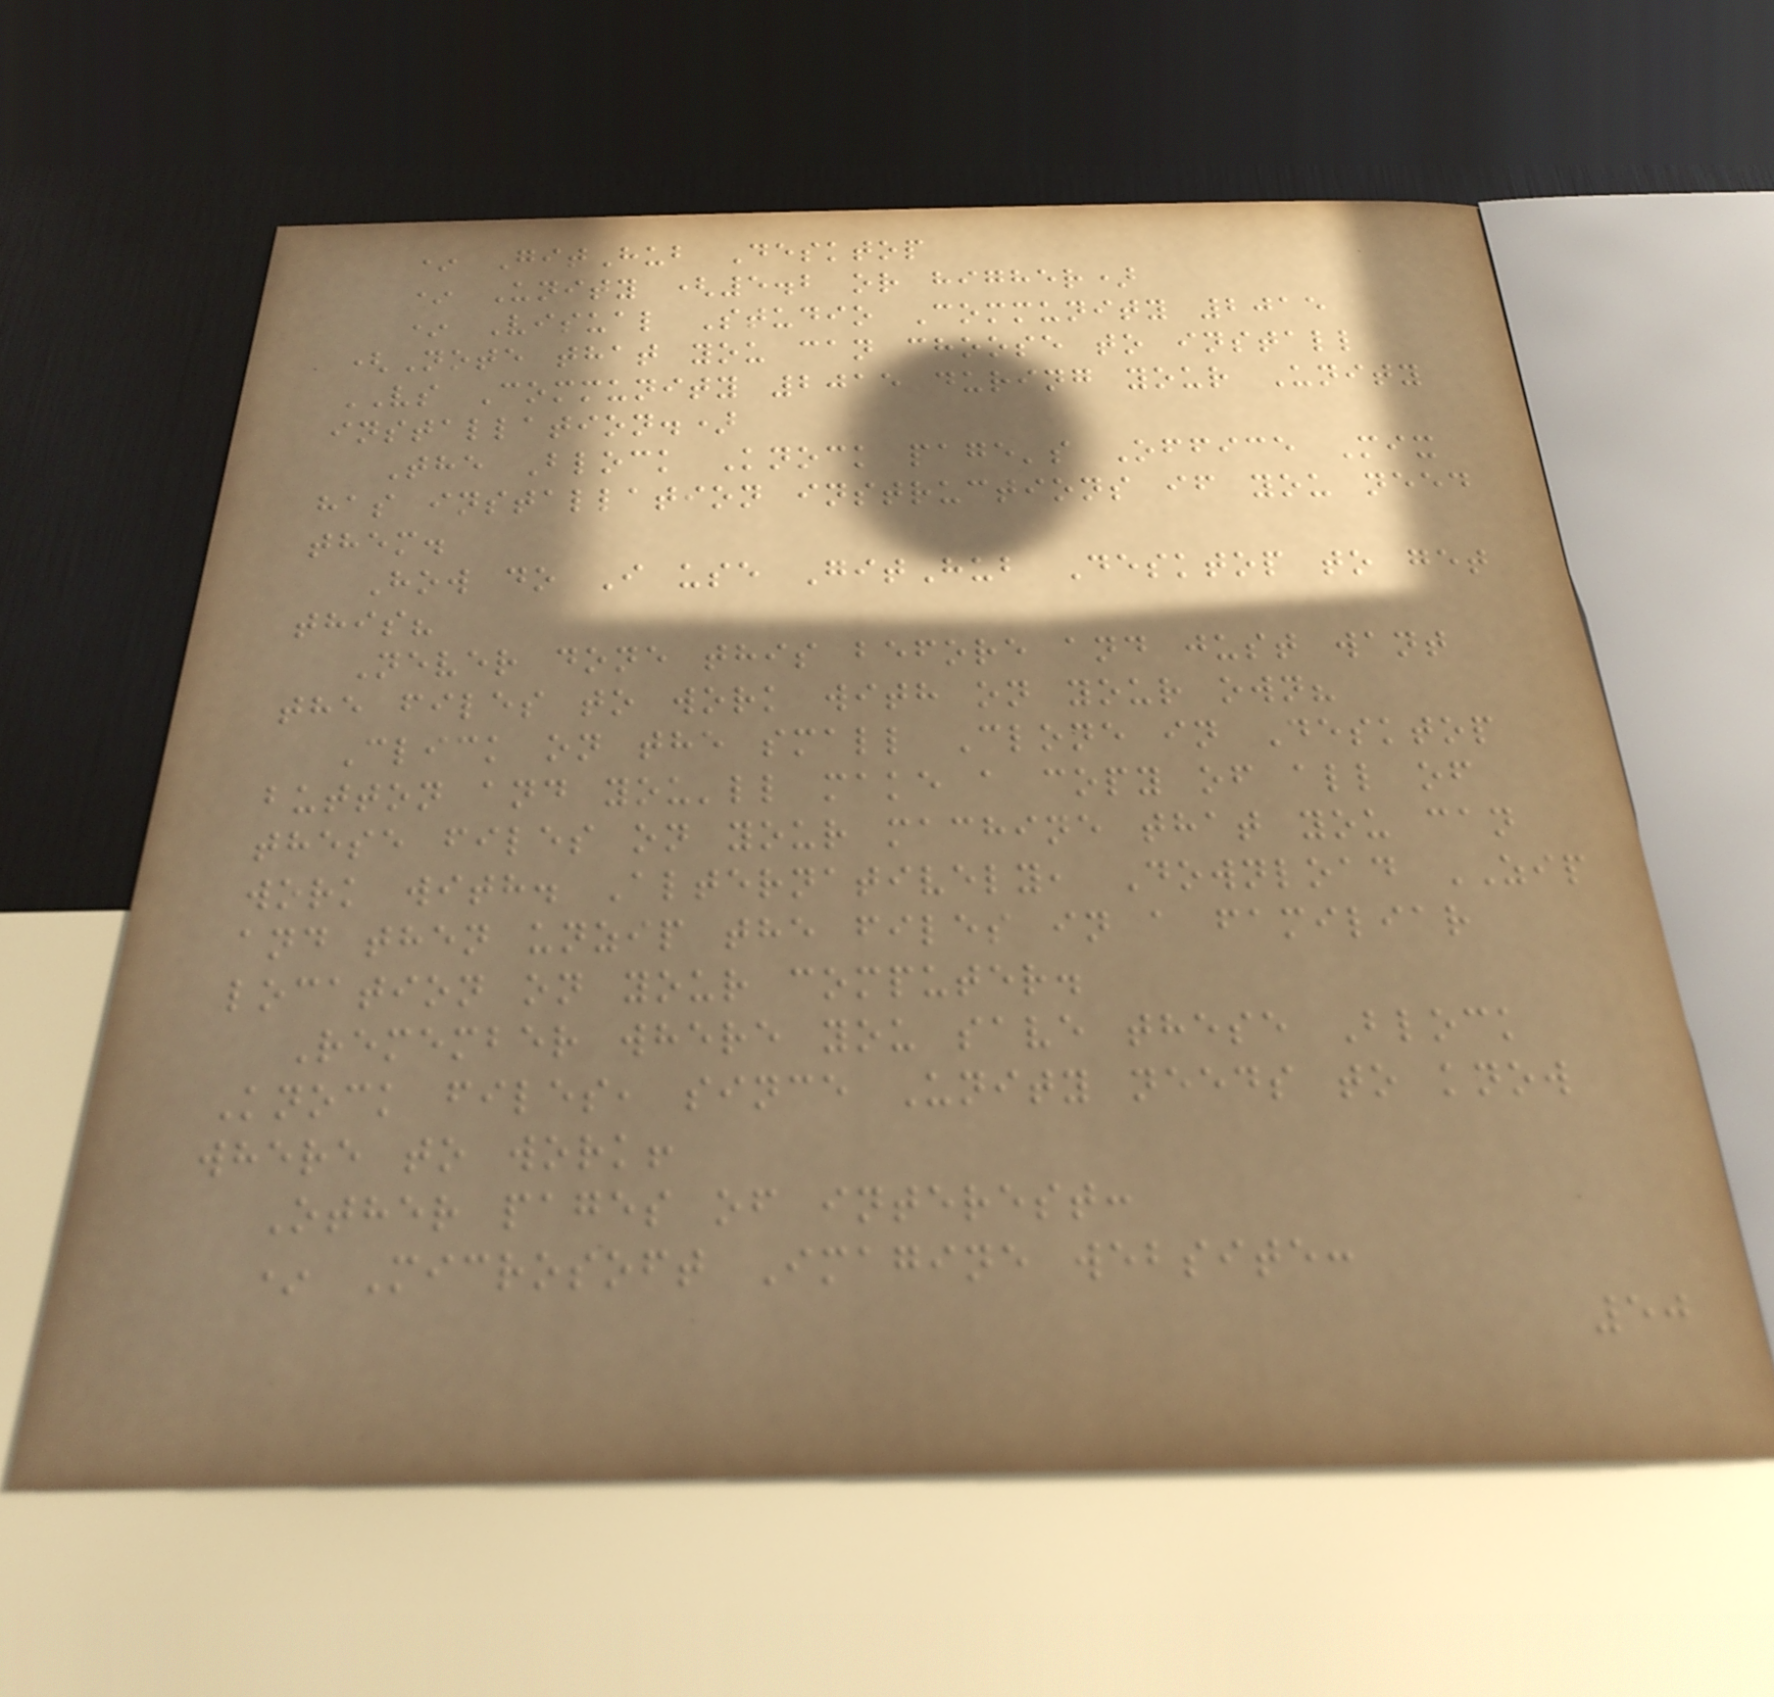* GitHub Desktop
* Unity (5.2 or higher)
* Visual Studio Community 2015
(Note that you can choose to install
VS Community 2015 during your Unity
installation.)
The Block Knock page's Office Mix
has installation instructions if you need
them.
How do I use GitHub Desktop to get
this?
Never done this before and just want
the files to work with on your own?
Click on the small Clone in Desktop
button and you'll make a copy of all of
these files on your machine that you can
work with. Alternatively, Download ZIP
and then unzip the files in a familiar
location on your computer.
Remember where you save these Block
Knock files, since Unity needs to know
where to work!
Other pages of interest:
* Microsoft Imagine website:
50
